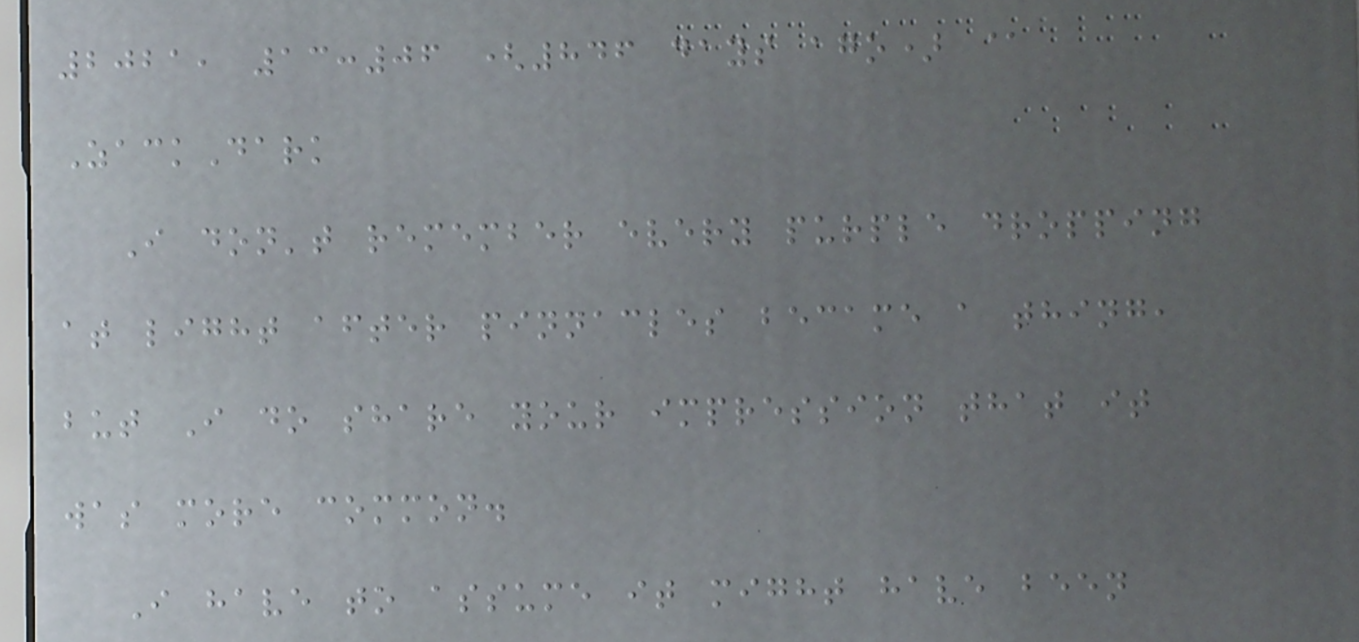2021, 13:06 (846 days ago) @
ZackDark
I don't remember every purple dropping
at light after pinnacles became a thing,
but I do share your impression that it
was more common.
I have to assume it might have been
